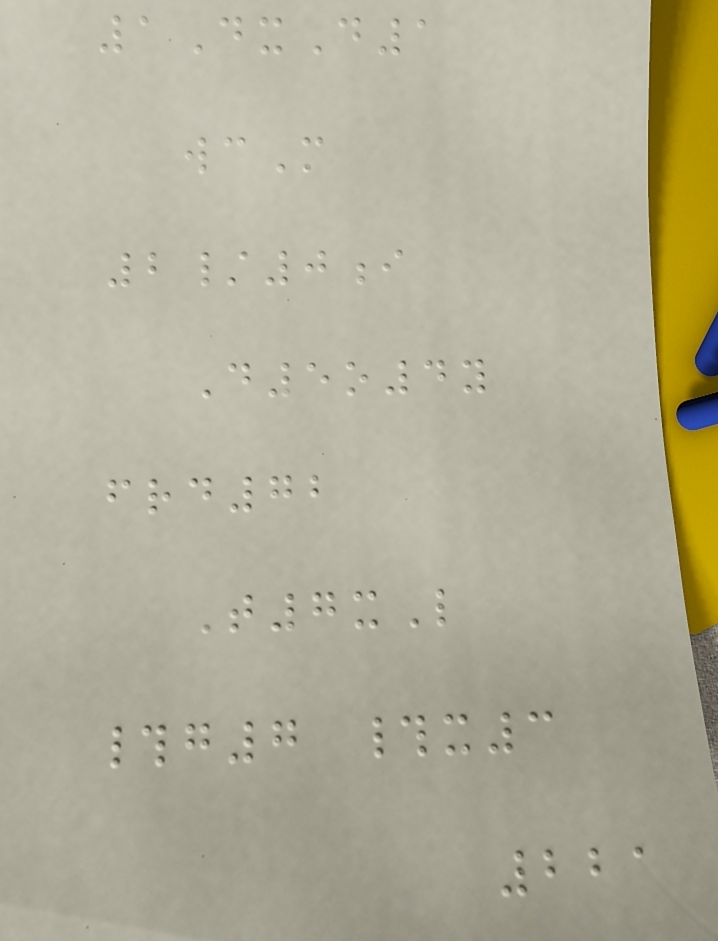1DxD1
wcM
2/0i
D5o4y
frd72
T7xL
#g7 #x3
221
